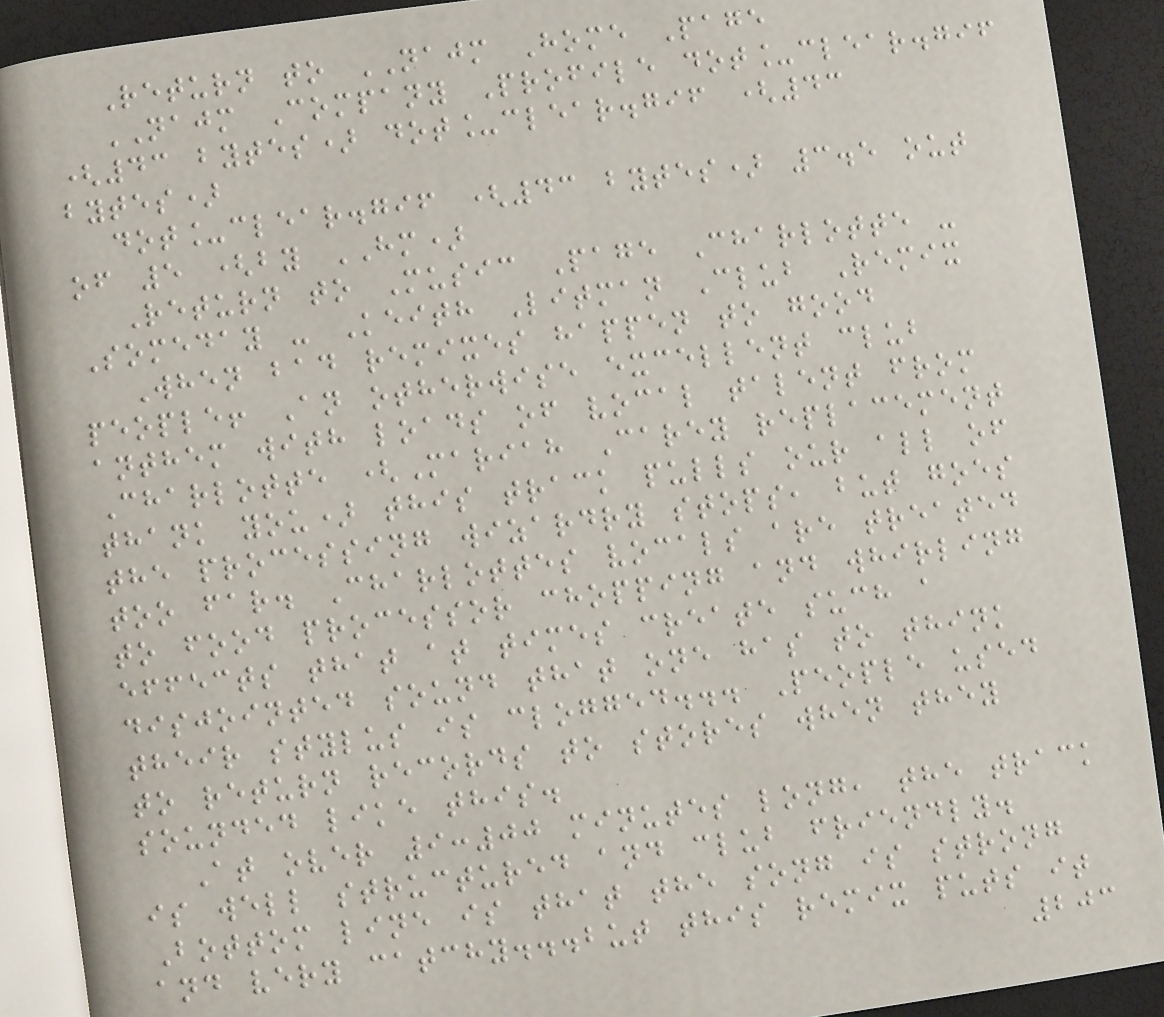Return to NAJM Home Page
NAJM Company Profile dot_clear.gif
(43 bytes) dot_clear.gif (43
bytes)
dot_clear.gif (43 bytes) 3.5 out
of 5 (by HM)
Return to Music Page Charlotte -
Someday - Keith Litman Club Remix
When bad remixes happen to good
people! An otherwise excellent club
anthem with loads of vocal talent from
Charlotte (Mariah Carey replacement
thank you) this track pulls our all of
the processing wizardry stops, but goes
too far. Charlottes vocals are treated
to food processor chopping and whirling
effects that at times create such a
disjointed sound that one has to think
their stylus is clogged... People used
to return records to stores when they
sounded like this.
At over 9:00 minutes long, the track
is well structured and club friendly.
Bottom line is that the song is strong
and very catchy...but this remix puts it
203
